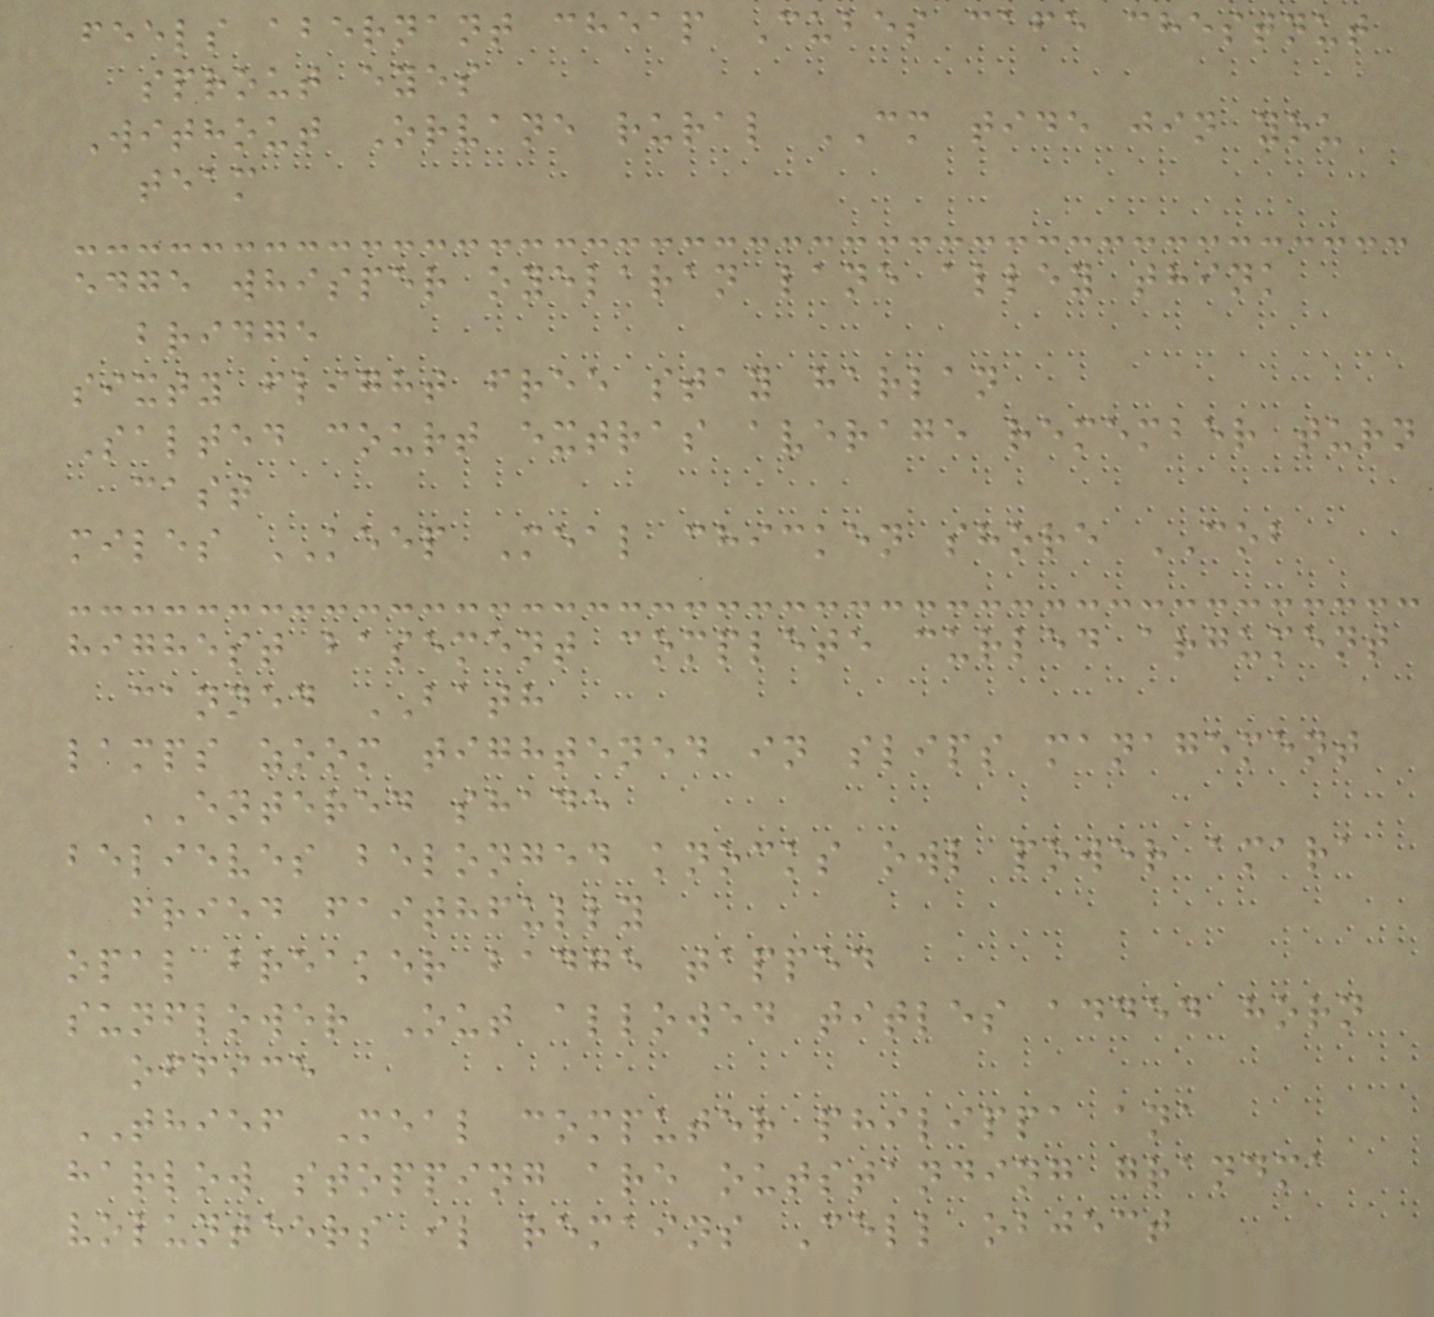feels abernant cheap Cubes cafe chestnut
sprout eyes
Without Orvane rural CM tide jin you
team
edge whisper oyelaran lane alley think
bridge
sixty flight free stay harlan
Salted court extras average remember turn
cast
miles KEEP Meal chicken shore COB
highest basement complete curled argument
canned BATH
lamps zoom tightened in slips management
ENTERED shade
believes belonged knocks owl power amara
fried faithfully
opal breaker badge tapped
sunflower Out allowed titles added horn
office
THIEF Meal computer philippa ana
harlow stopping are outstanding grandma
volunteers il remains Cell object
